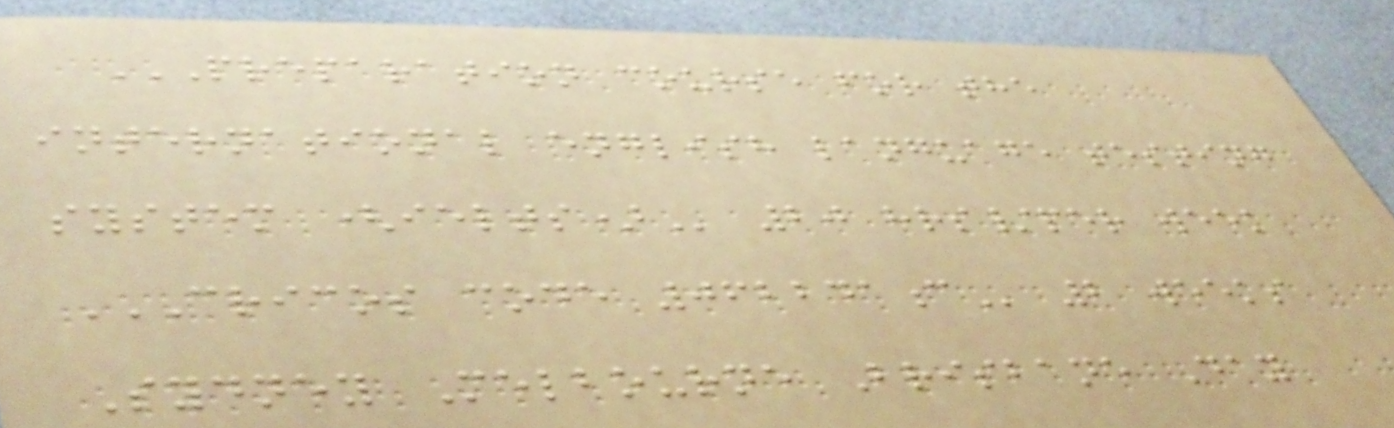PREPARATION COURSE FOR THE
INTERNATIONAL ENGLISH LANGUAGE TESTING
SYSTEM (IELTS) 20 hrs/per week
CRICOS CODE 062241C 2 weeks
Sydney Melbourne Brisbane Day
